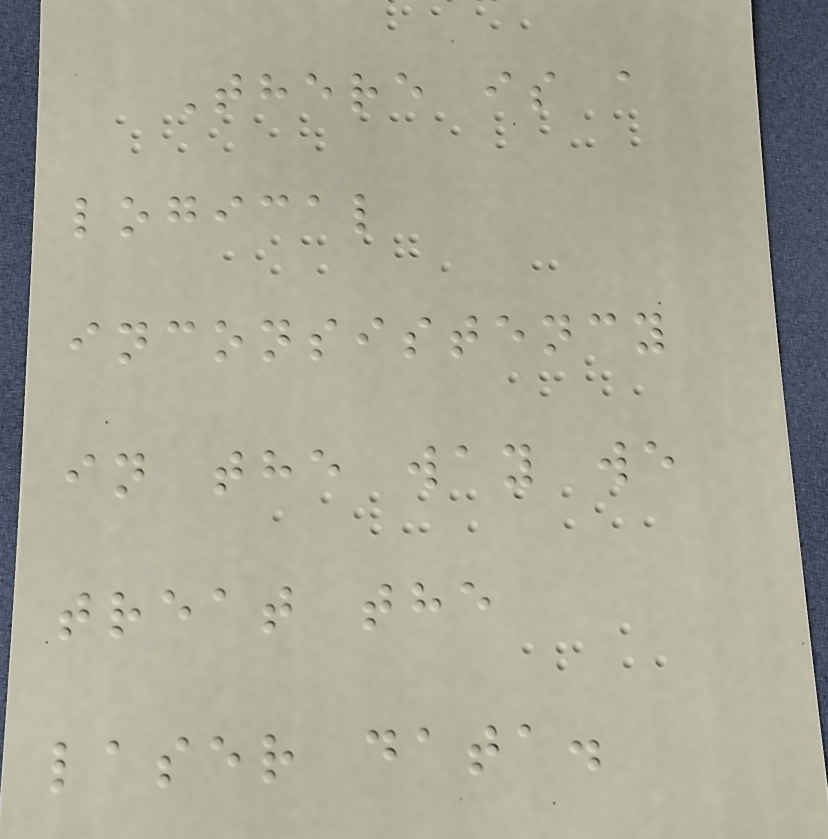There is a
logical
inconsistency
in the way we
treat the
laser data.
